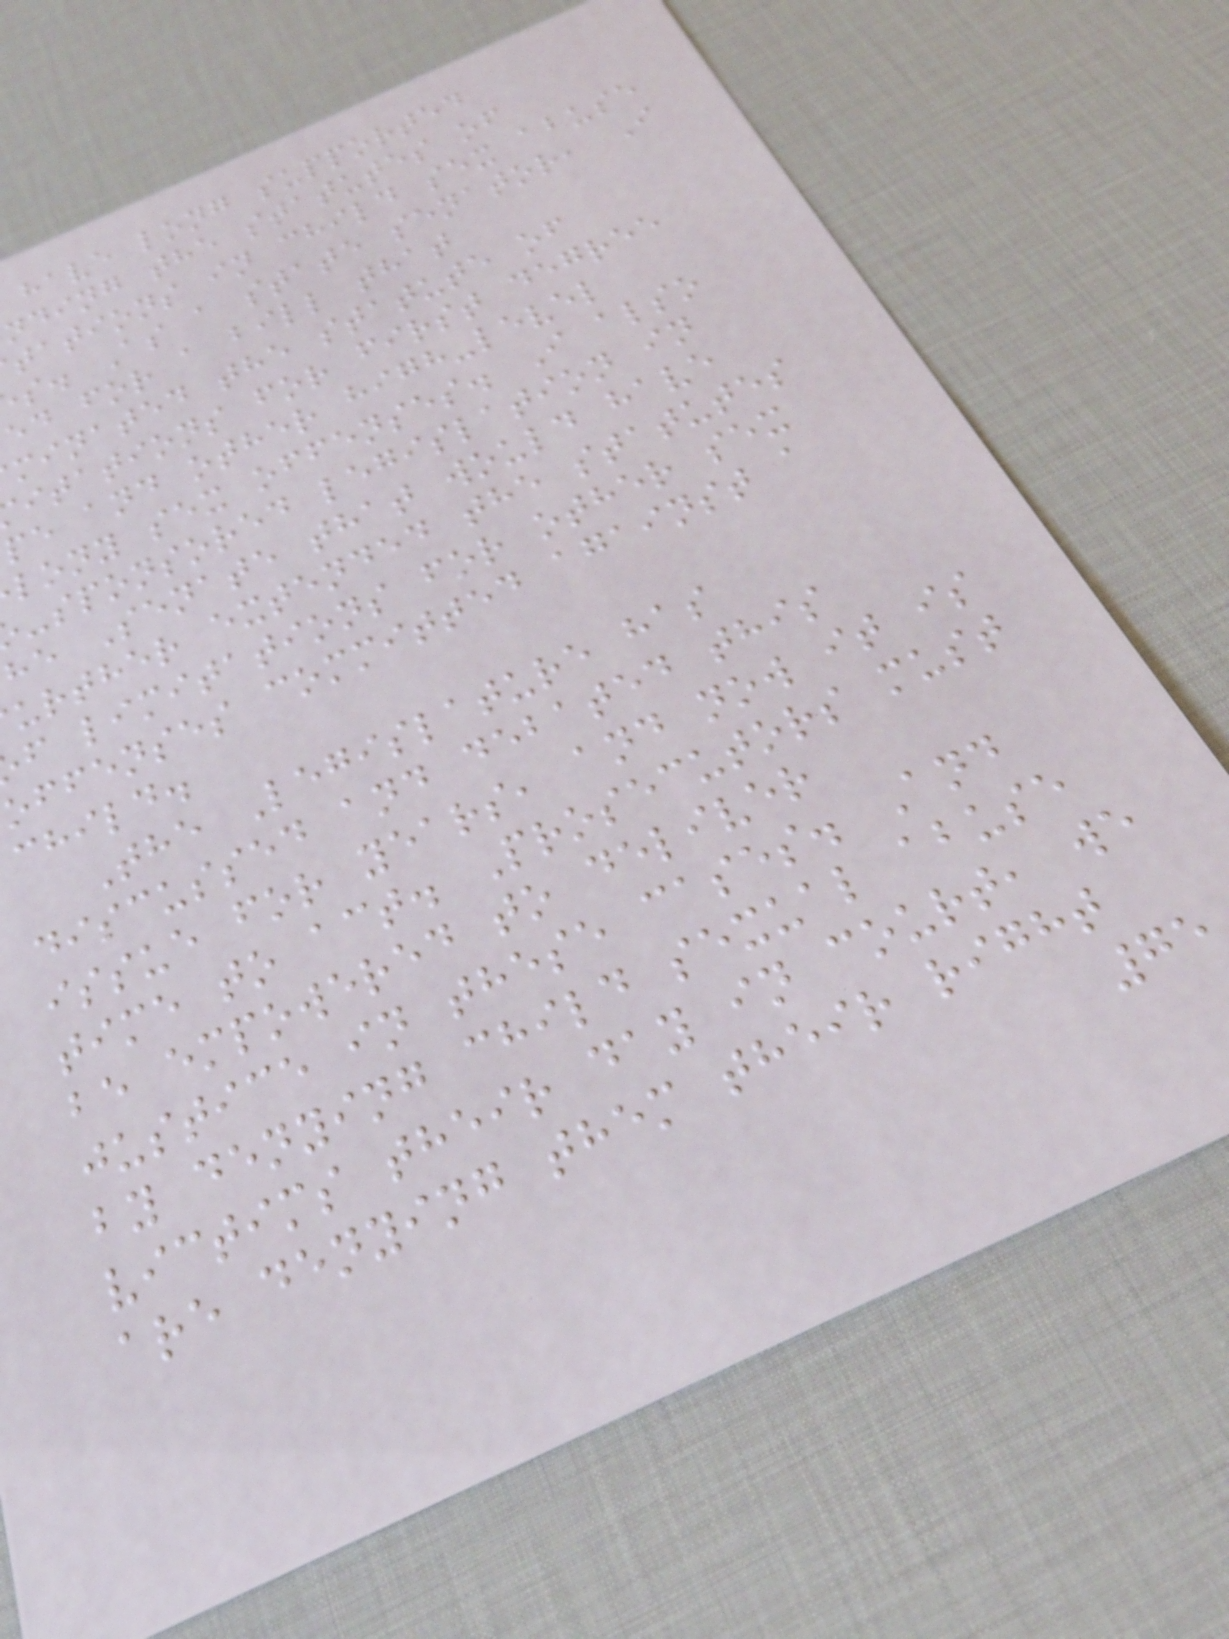have long supported
nding the statutes of
tations in child sex abuse
s. As a state senator, I
ed for a bill that
minated the statute of
itations for first degree
pe and other high-level
lony sex offenses. I also
-sponsored legislation in
he Senate that would have
urther extended the statutes
f limitations for other sex
offenses committed against a
child.
The Legislature has
discussed and debated this
issue for years, and now it is
time to act. Prosecutors must
be empowered to deliver
justice in these cases. And
by denying child sexual abuse
victims their day in court, we
are denying them their right
75
